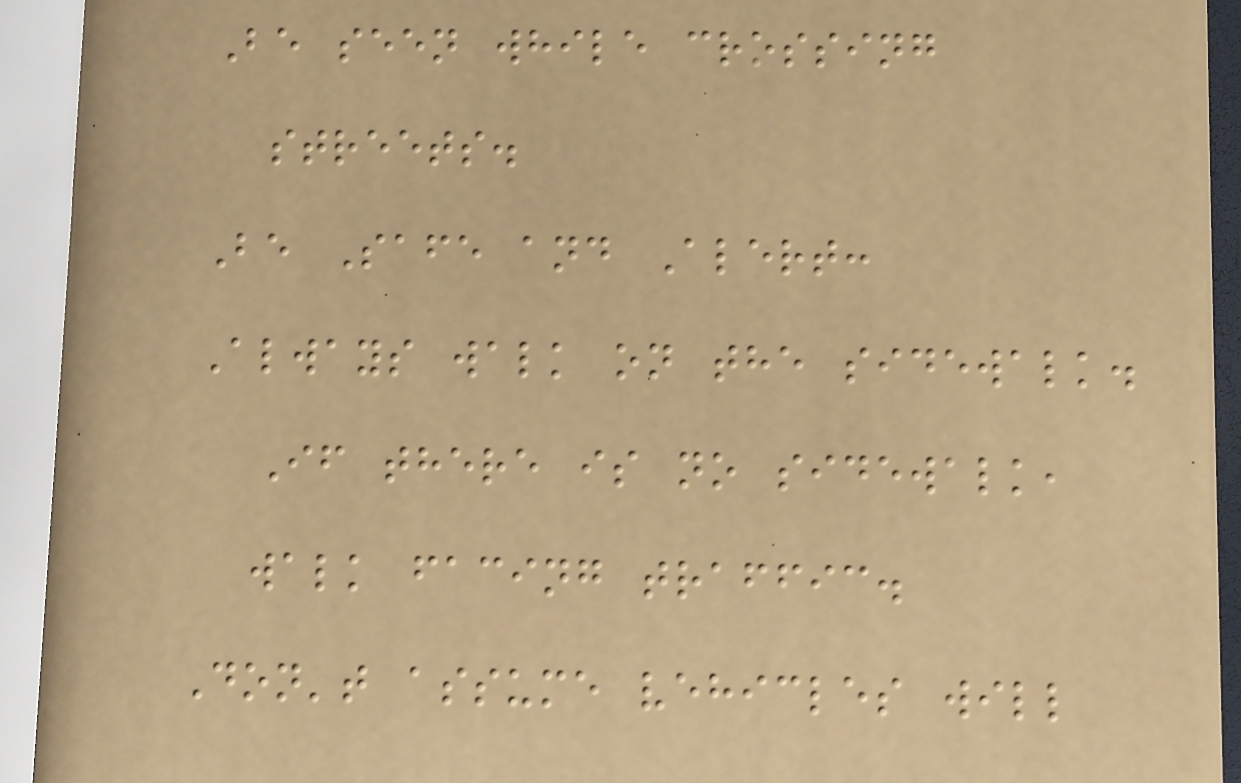Be seen while crossing
streets.
Be Safe and Alert:
Always walk on the sidewalk.
If there is no sidewalk,
walk facing traffic.
Don't assume vehicles will
